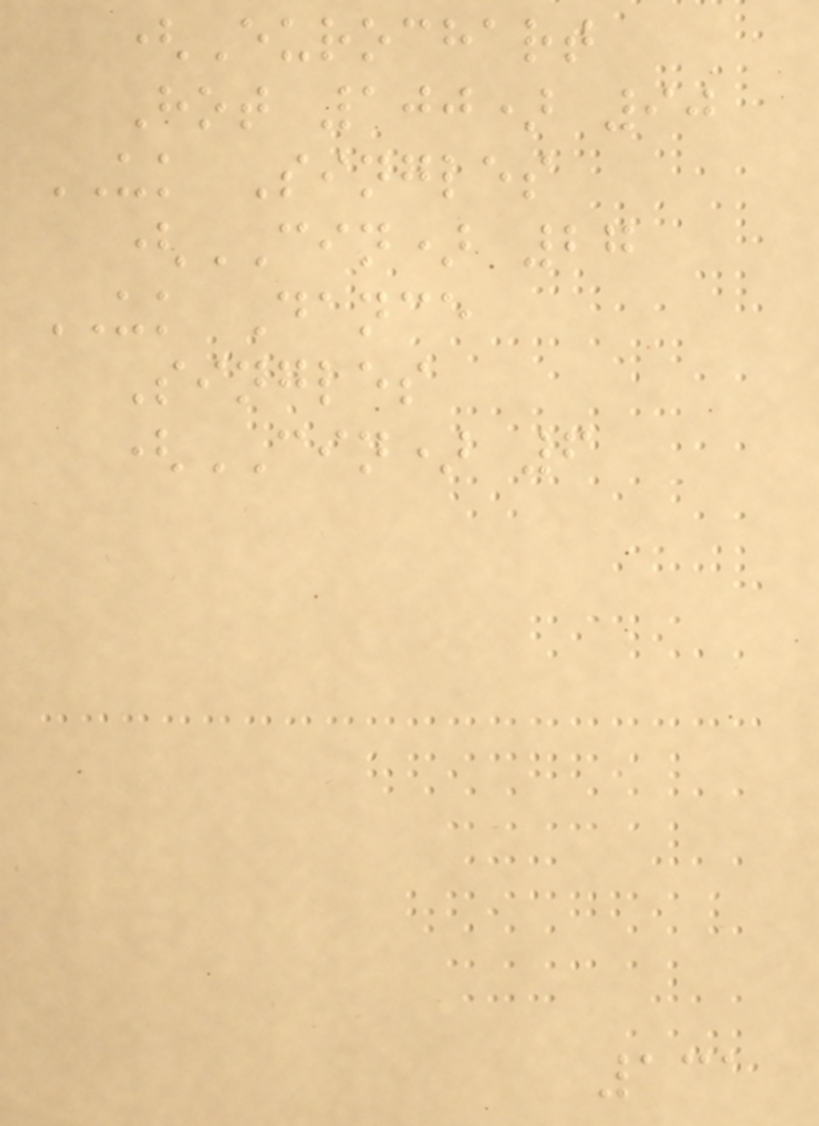(Eurochart
Hot 100) 90
UK Singles
(CIN) 27
UK Dance
Singles
(CIN) 6
131
